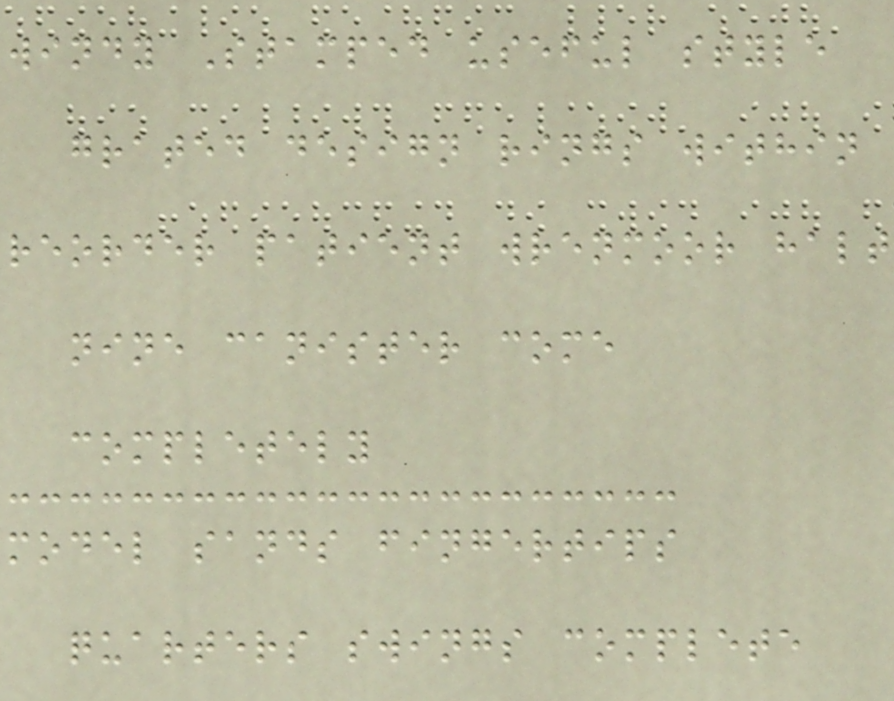windy Stamped useful style
grated design rings within
reorder patient wrenmoor halt
nine canister come
completely
model sands fingertips
quarters swings complete
